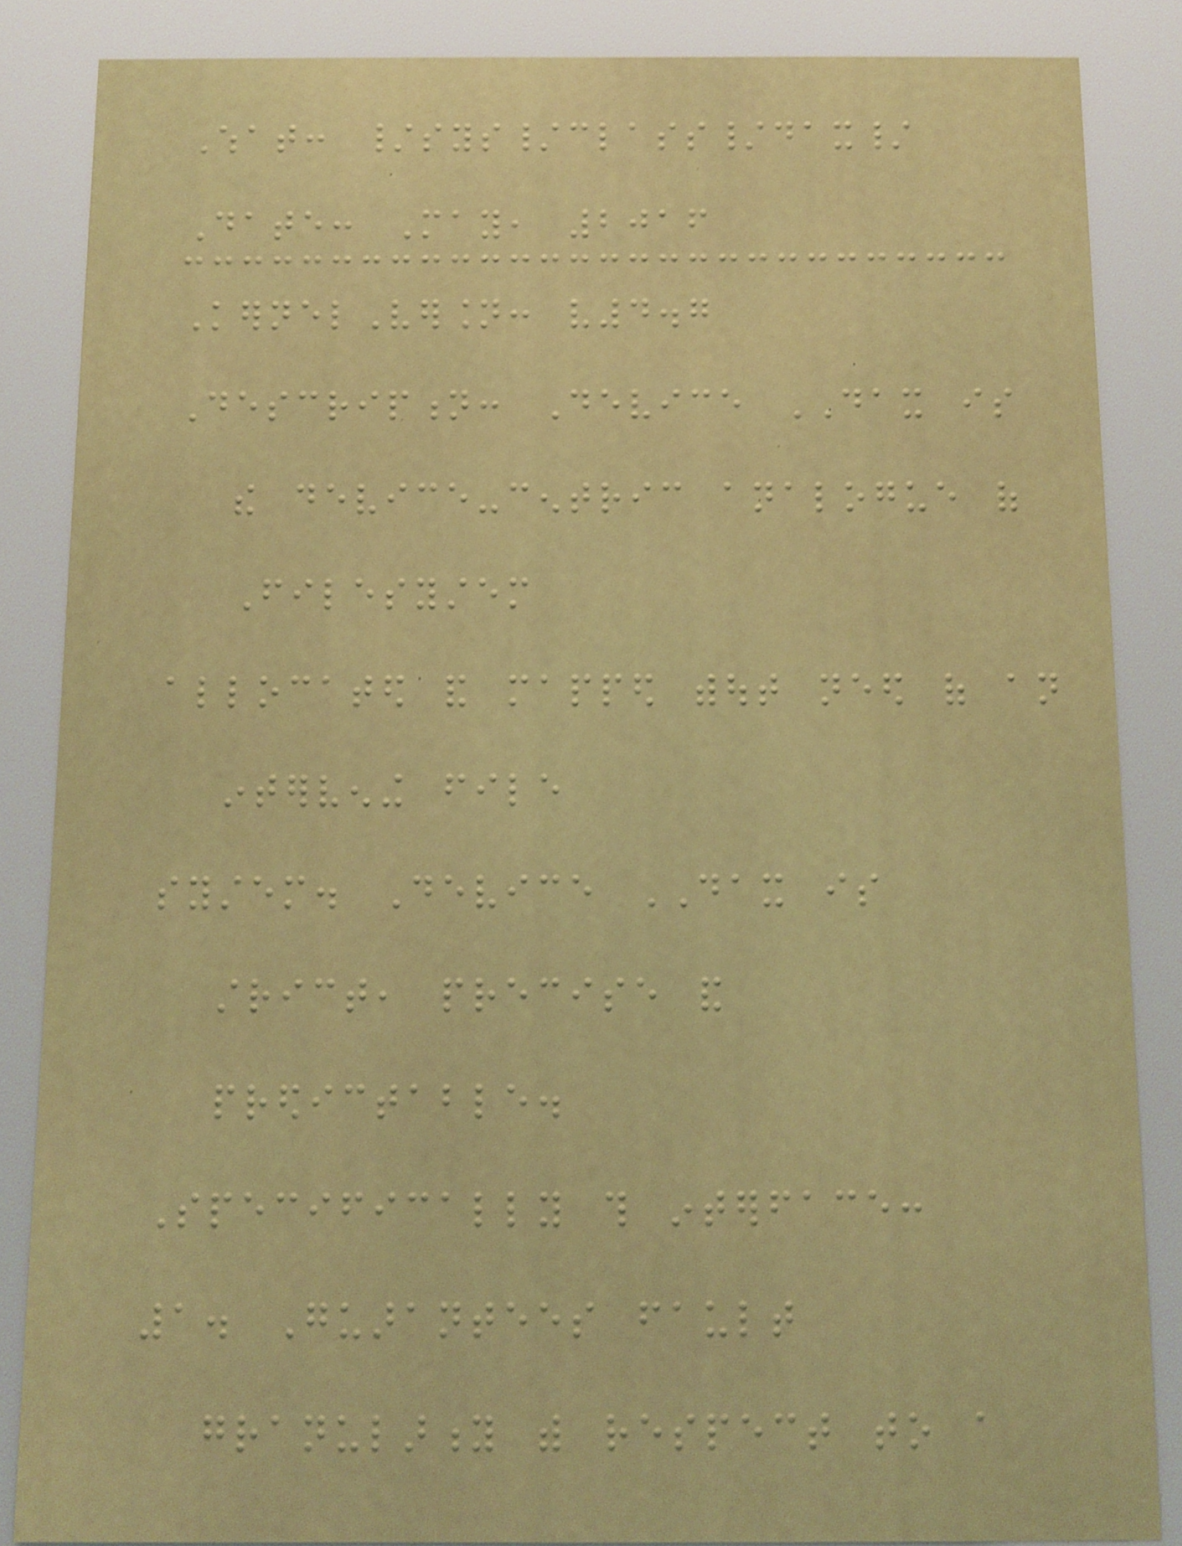What: /sys/class/dax/
Date: May, 2016
KernelVersion: v4.7
Description: Device DAX is
the device-centric analogue of
Filesystem
allocated and mapped without need of an
intervening file
system. Device DAX is
strict, precise and
predictable.
Specifically this interface:
1. Guarantees fault
granularity with respect to a
